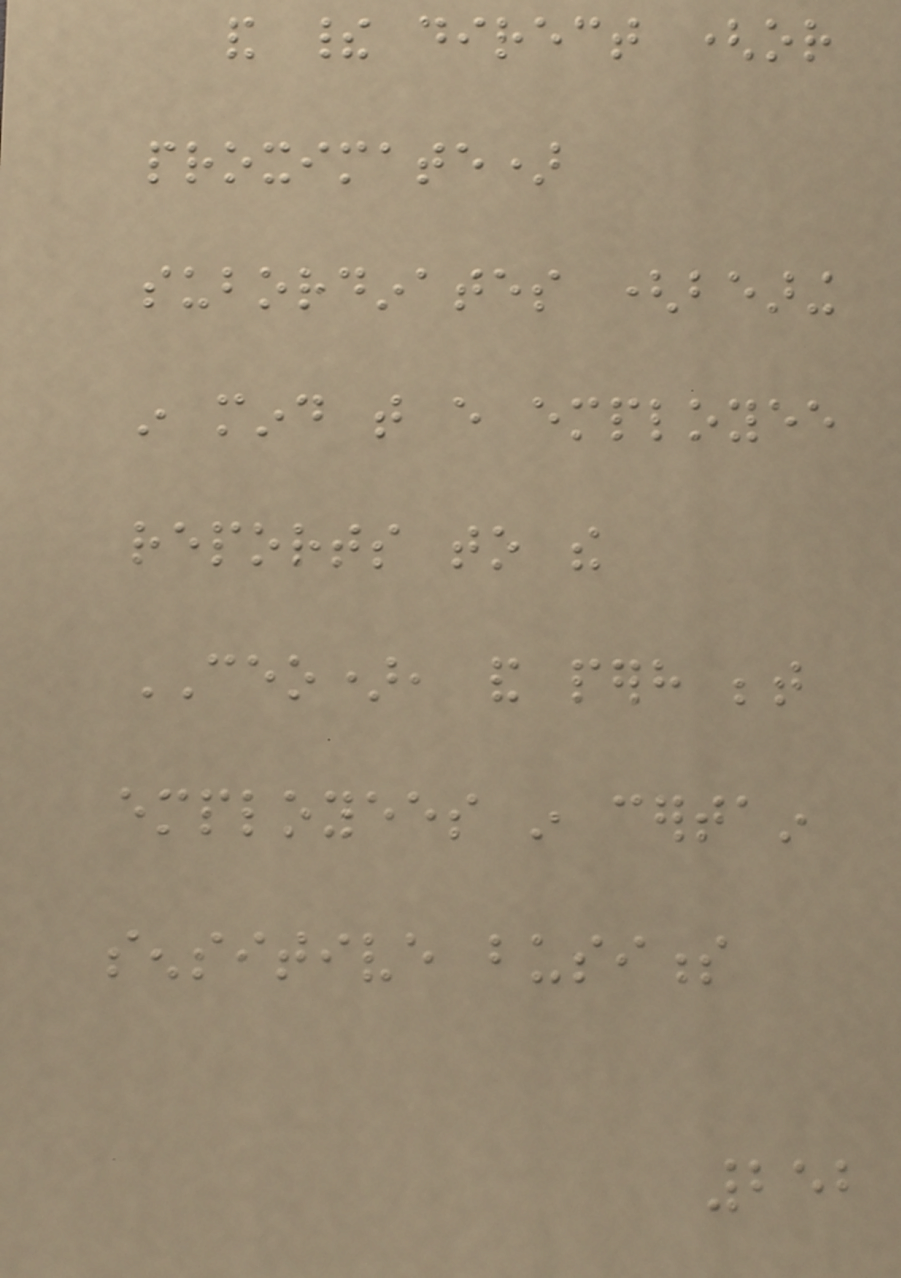and their direct (or
proximate)
subordinates (bearing
in mind that every employee
reports to the
CEO), and perhaps between
employees in certain
sensitive business
252
